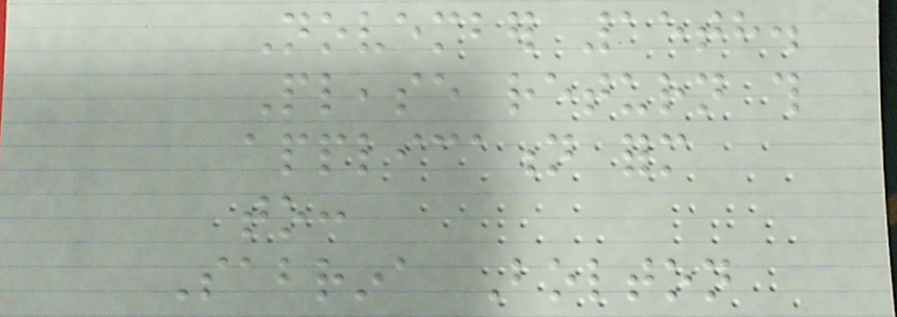November 15th.
Please return this
application form
to:
Sabrina Bolton
